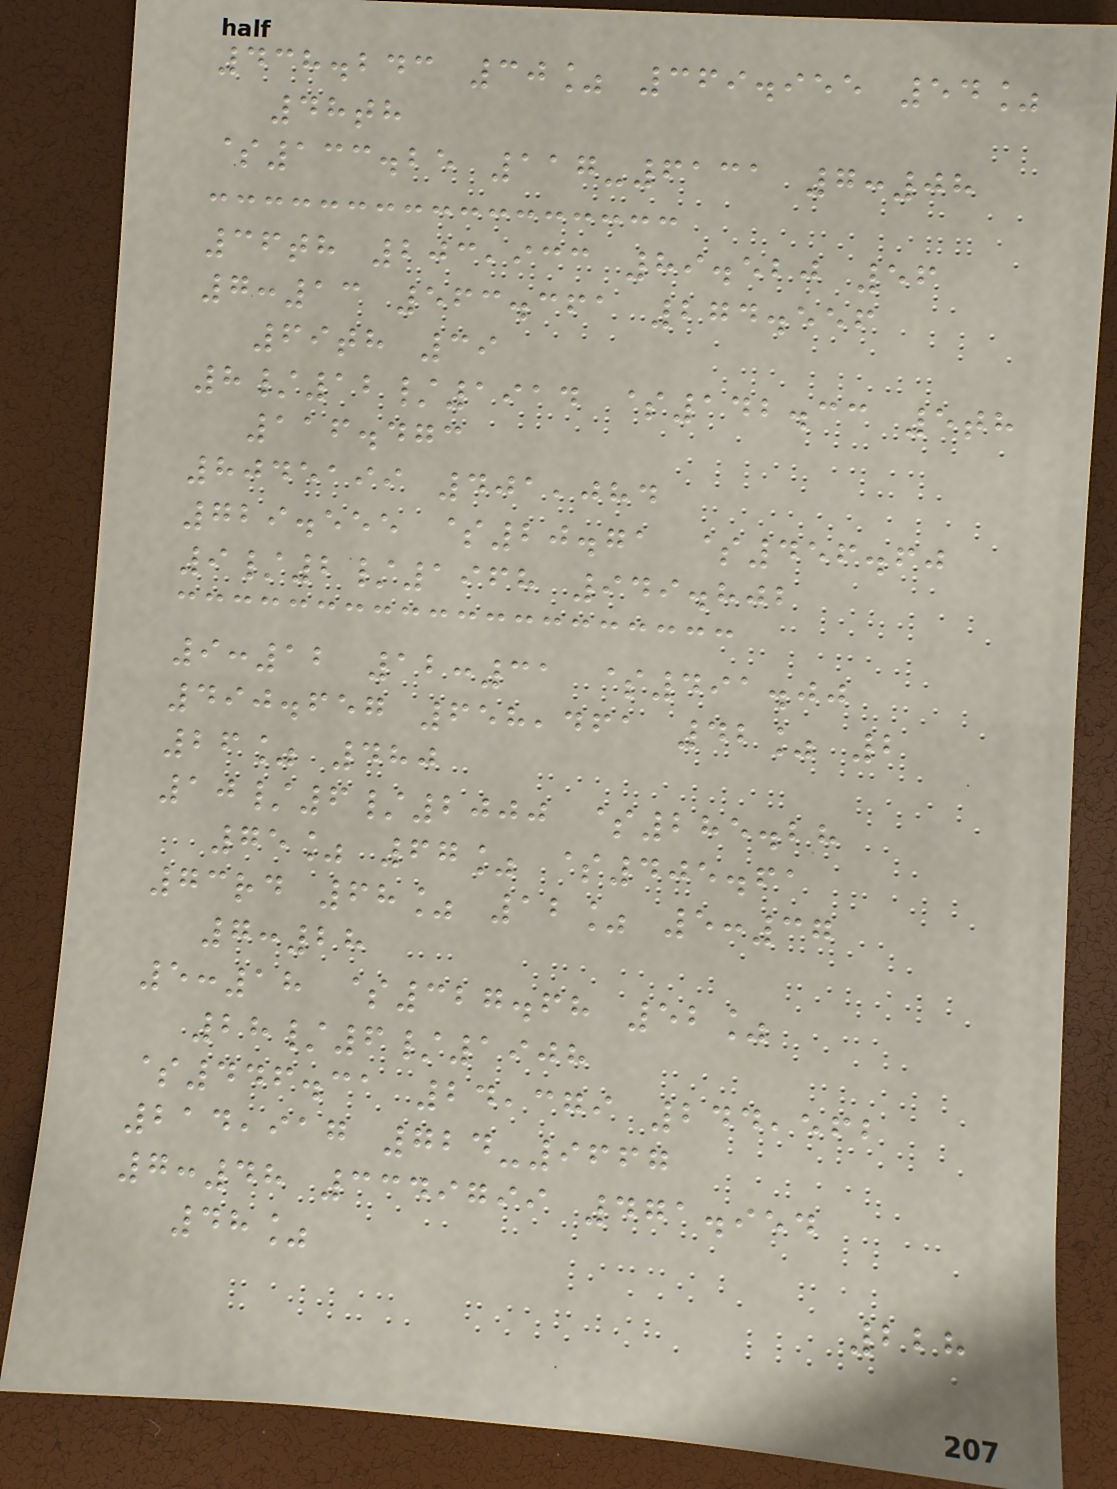438.243 30% 369.955 54%
48th
$133.25 117-6131 7:08
36th 203,933 89.520 56
7:13 563.361 274.556
69th 39
8/12/1914 $142.33 5th
116.473
8045199 401,084
729.555 $20.71 $456.60
9/2/1968 949.802
9:12 12:31 $491.00
490.657 658,461 42% 2
26% 480
10/6/2000 $285.28
75% 67% $405.61
73rd 68% 12% 5:37
7:28
5:18 $327.68 52%
28/6/1908
$446.31 24,379 244,562
214,917 724-9667
7:48 3349799 471.954
48%
228
